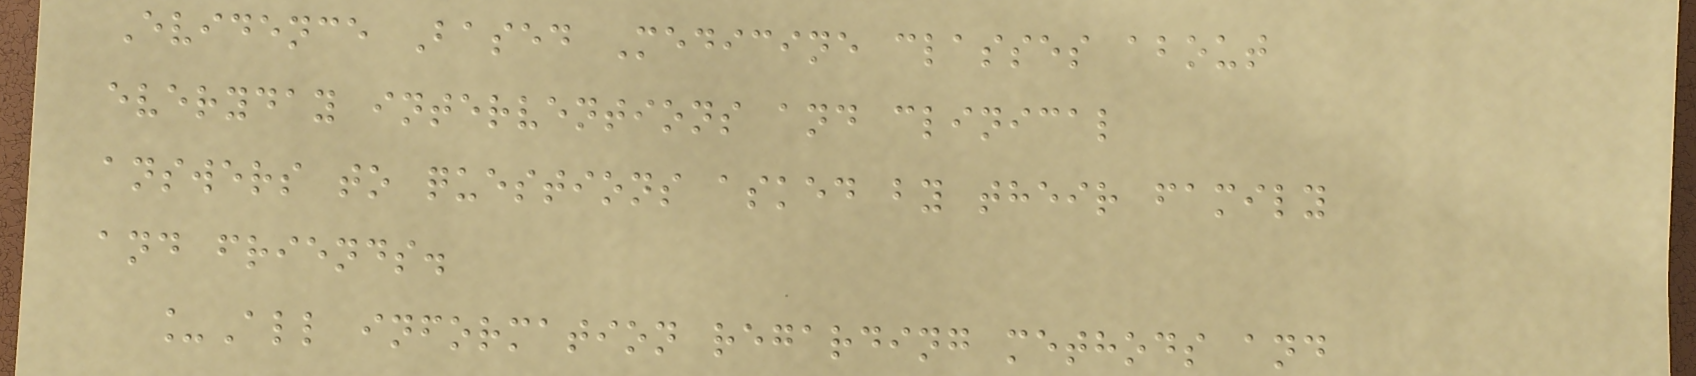Evidence Based Medicine classes about
everyday interventions and clinical
answers to questions asked by their family
and friends.
_All information regarding methods and
